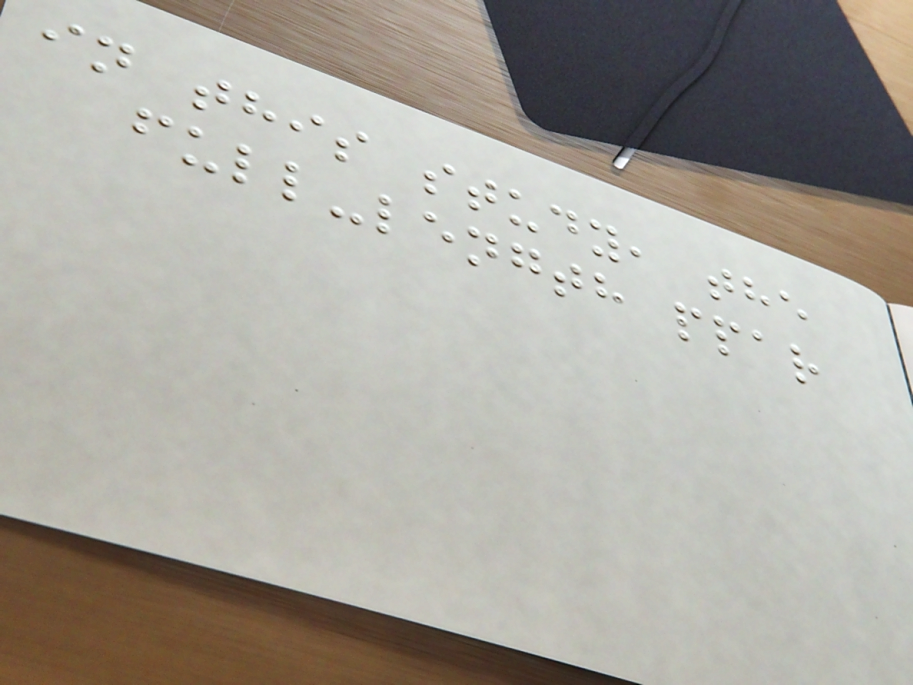in this study, the
full-length ppar
